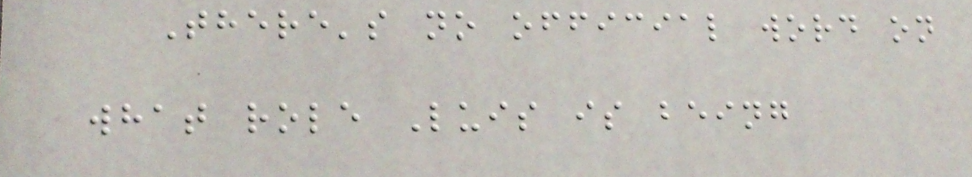There's no official word on
what role Luis is being
